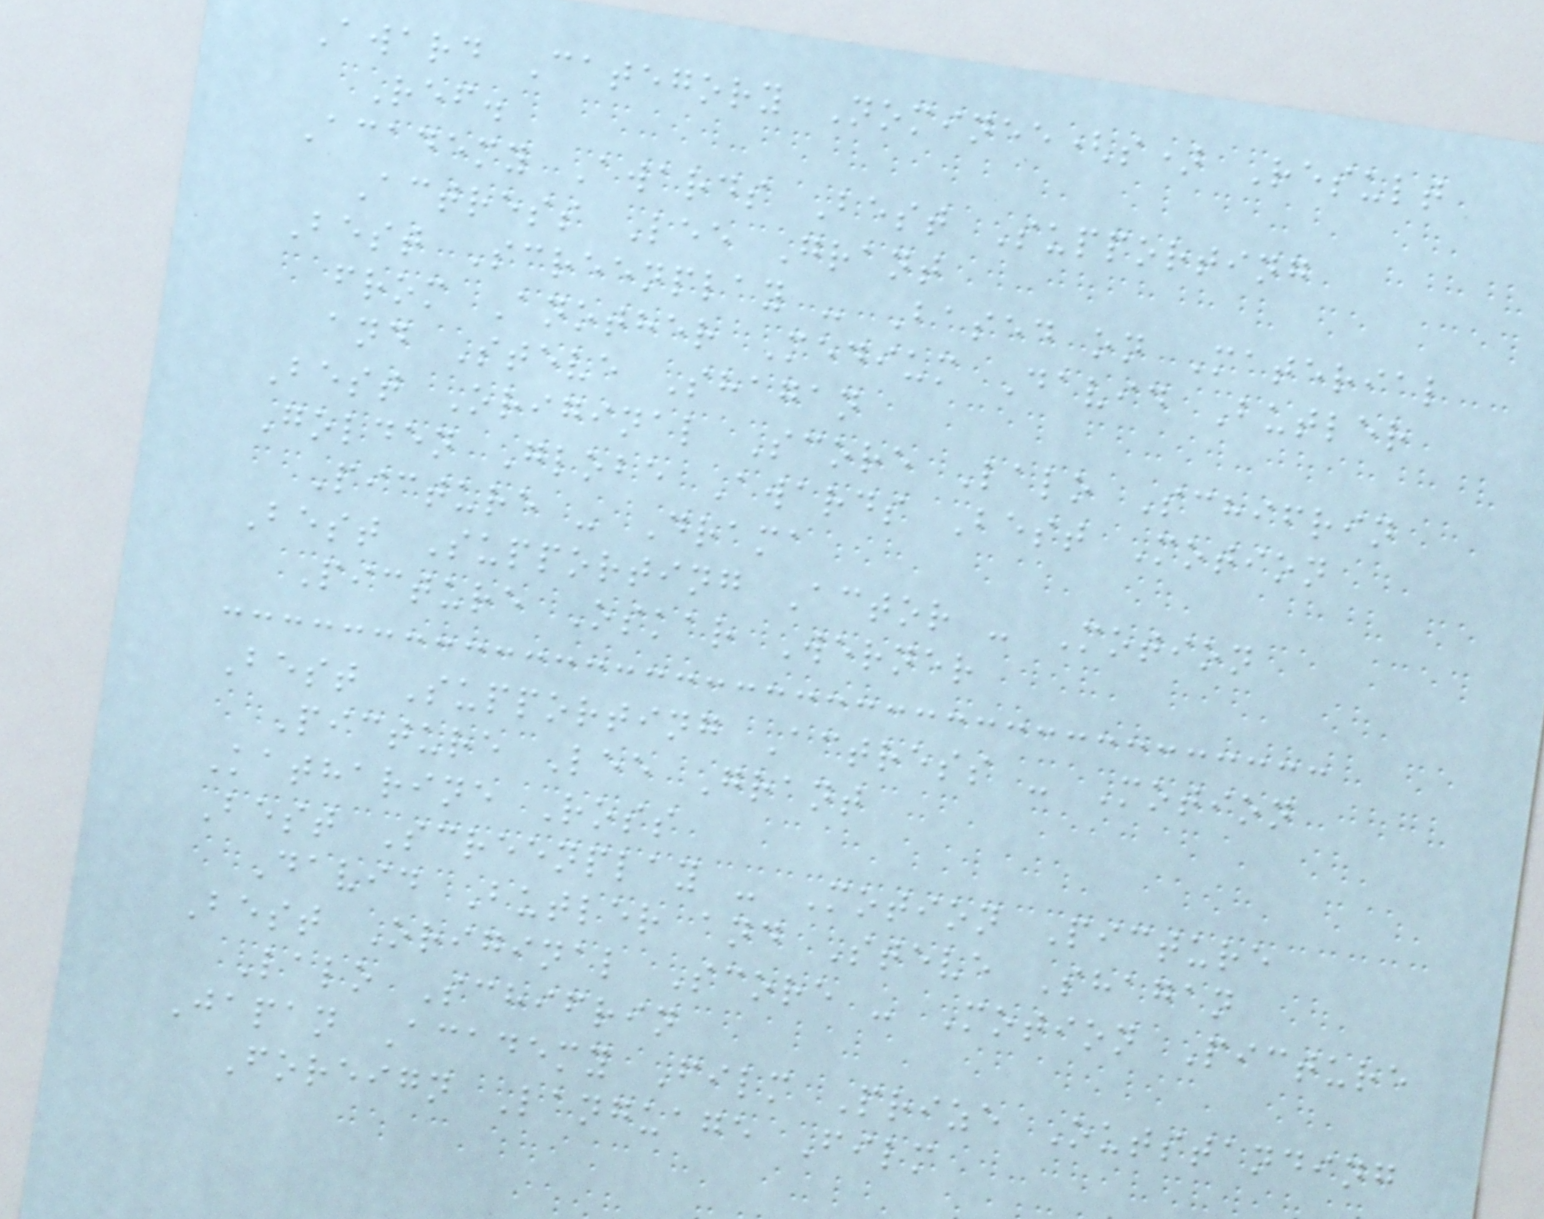Award Category Nominee(s) Result
Ref.
Academy Awards Best Supporting
Actress Lee Grant
Best Screenplay - Based on Material
from Another Medium David Butler
and Steve Shagan
Best Original Score Lalo Schifrin
Golden Globe Awards Best Motion
Picture - Drama
Best Supporting Actor - Motion
Picture Oskar Werner
Best Supporting Actress - Motion
Picture Lee Grant
Katharine Ross
Best Screenplay - Motion Picture
David Butler and Steve Shagan
Best Original Score - Motion Picture
Lalo Schifrin
Japan Academy Film Prize Outstanding
Foreign Language Film
